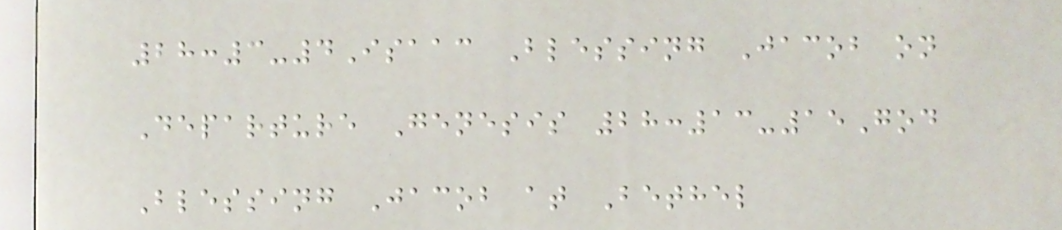28:3-4Isaac Blessing Jacob on
Departure Genesis 28:13-15God
Blessing Jacob at Bethel
